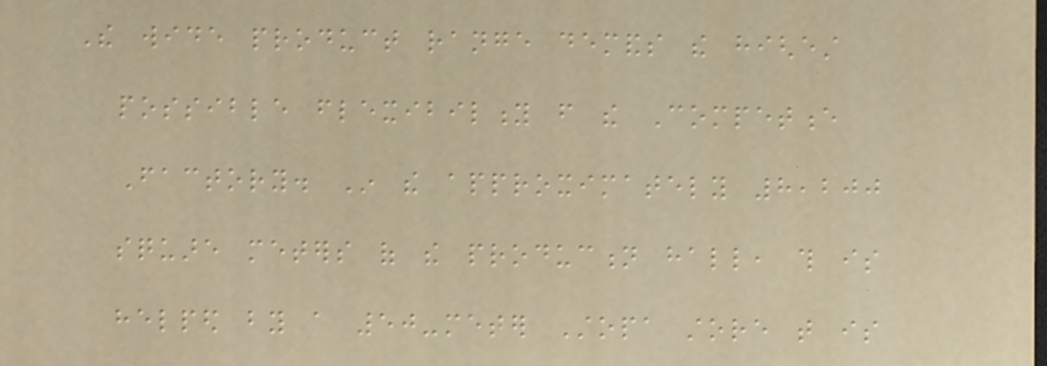The wide product range demands the highest
possible flexibility from the Competence
Factory. In the approximately 8,200
square meters of the production hall, this is
helped by a 50-meter Stopa store that is
